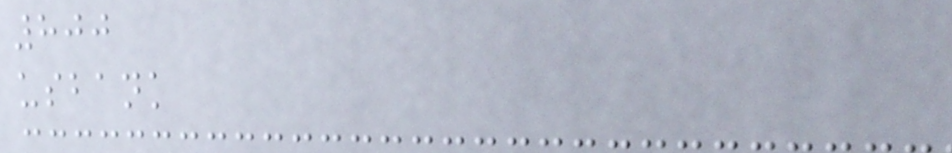800
usbank
